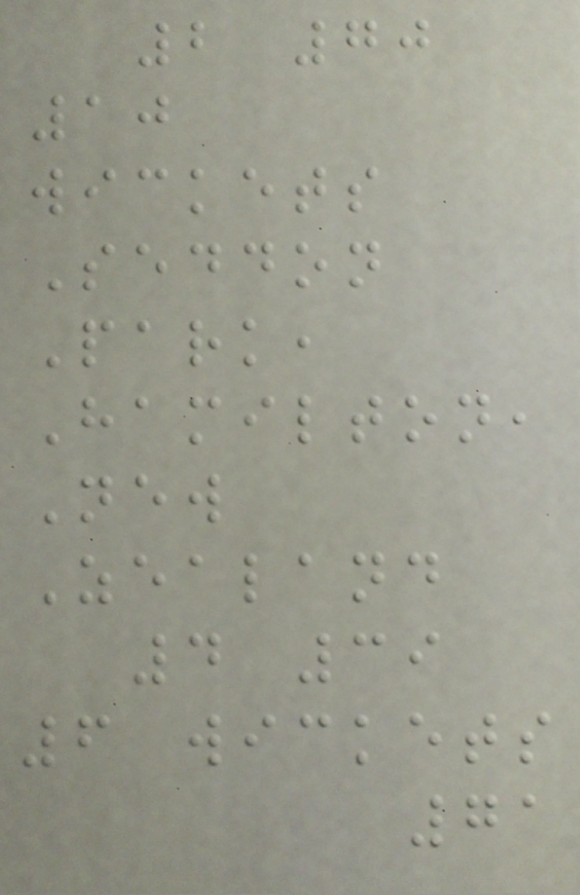2 70
10
wickets
Seddon
Park,
Hamilton,
New
Zealand
4 39
6 wickets
71
